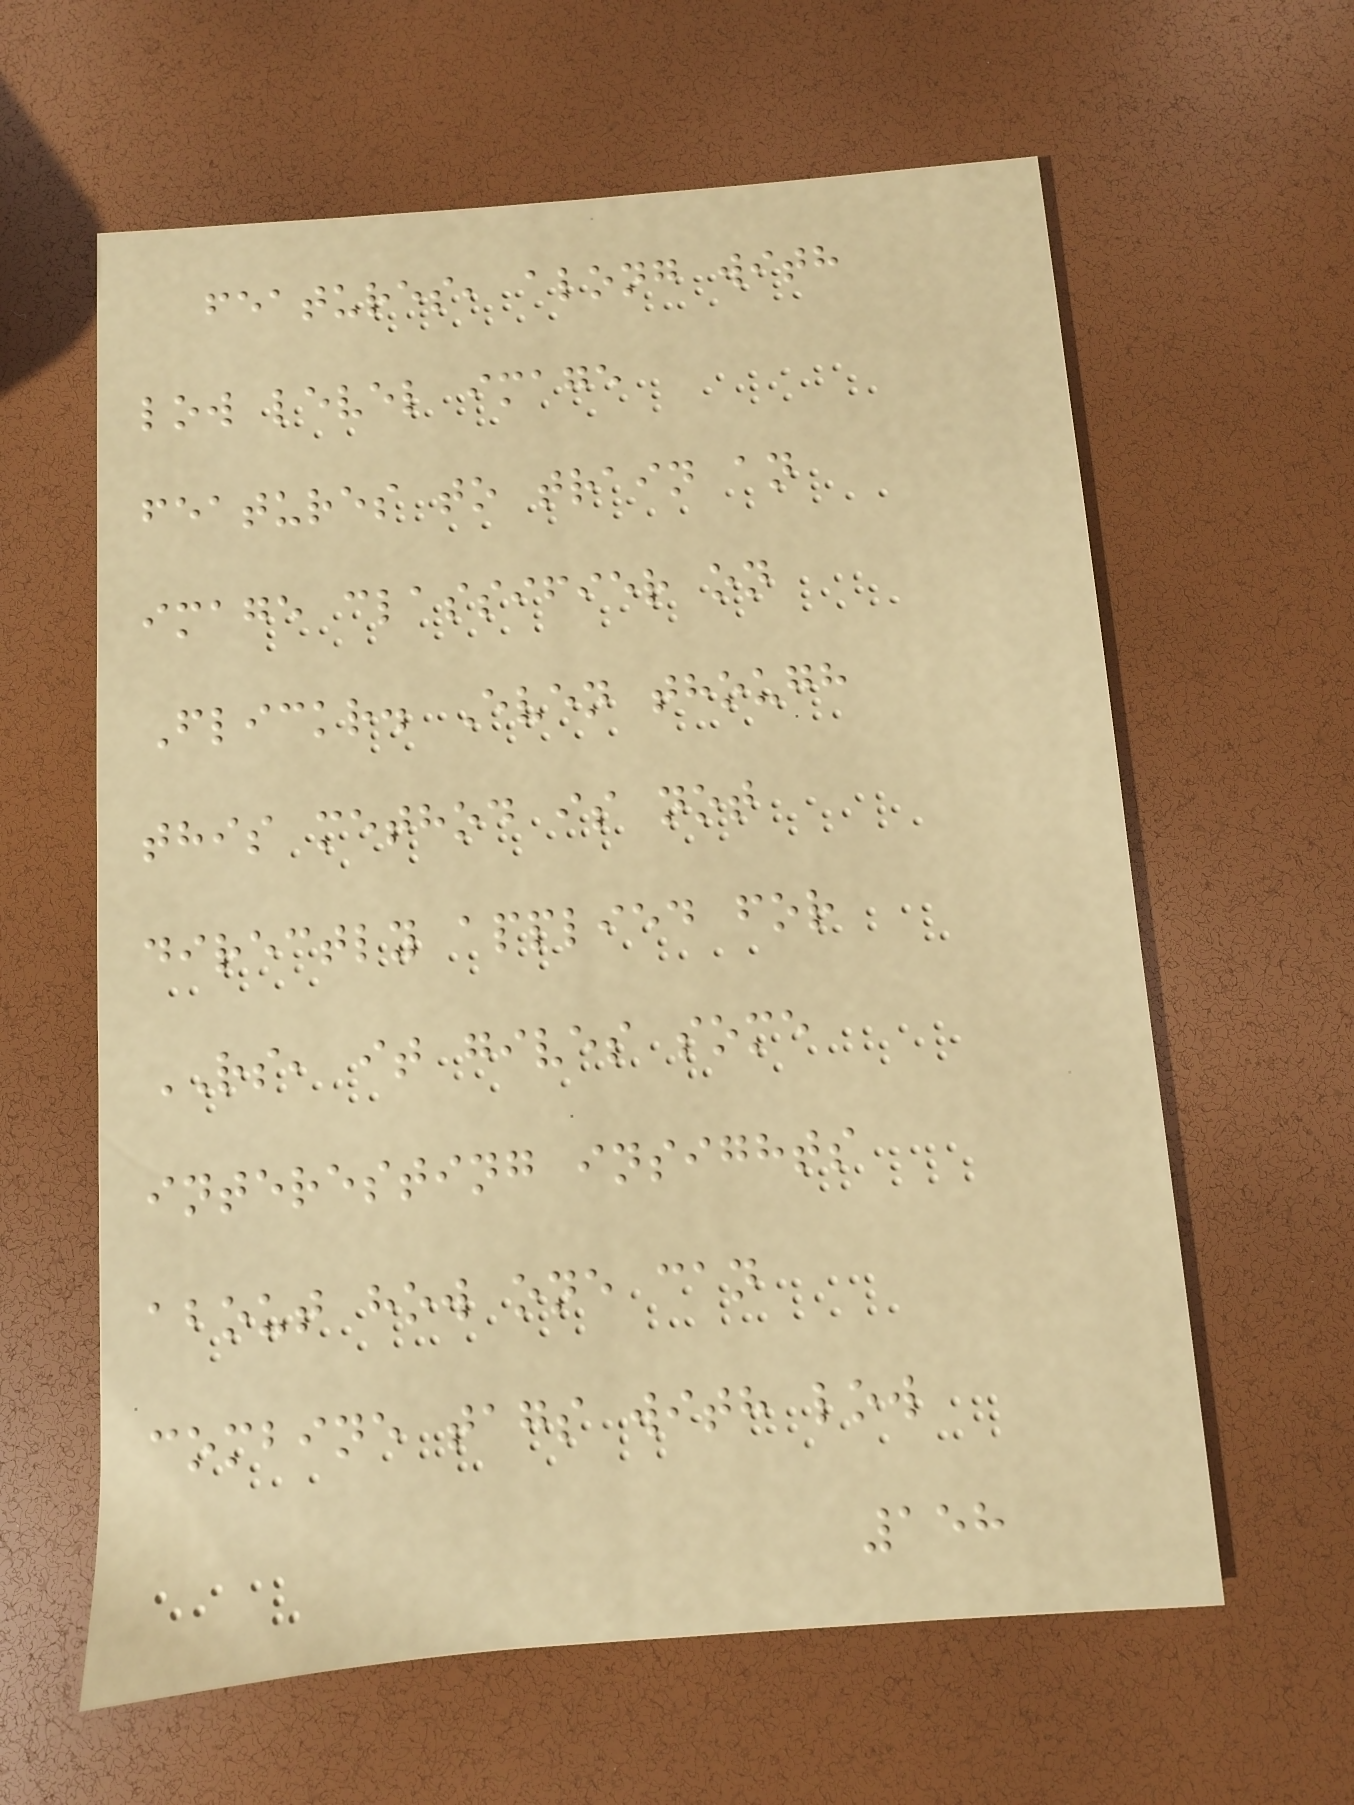features, along with
low level image
features to train an
image classifier on
Flickr. Even though
this method is not
directly applied for
RS, it gives some
interesting insights
about how one can
combine tags with low
158
